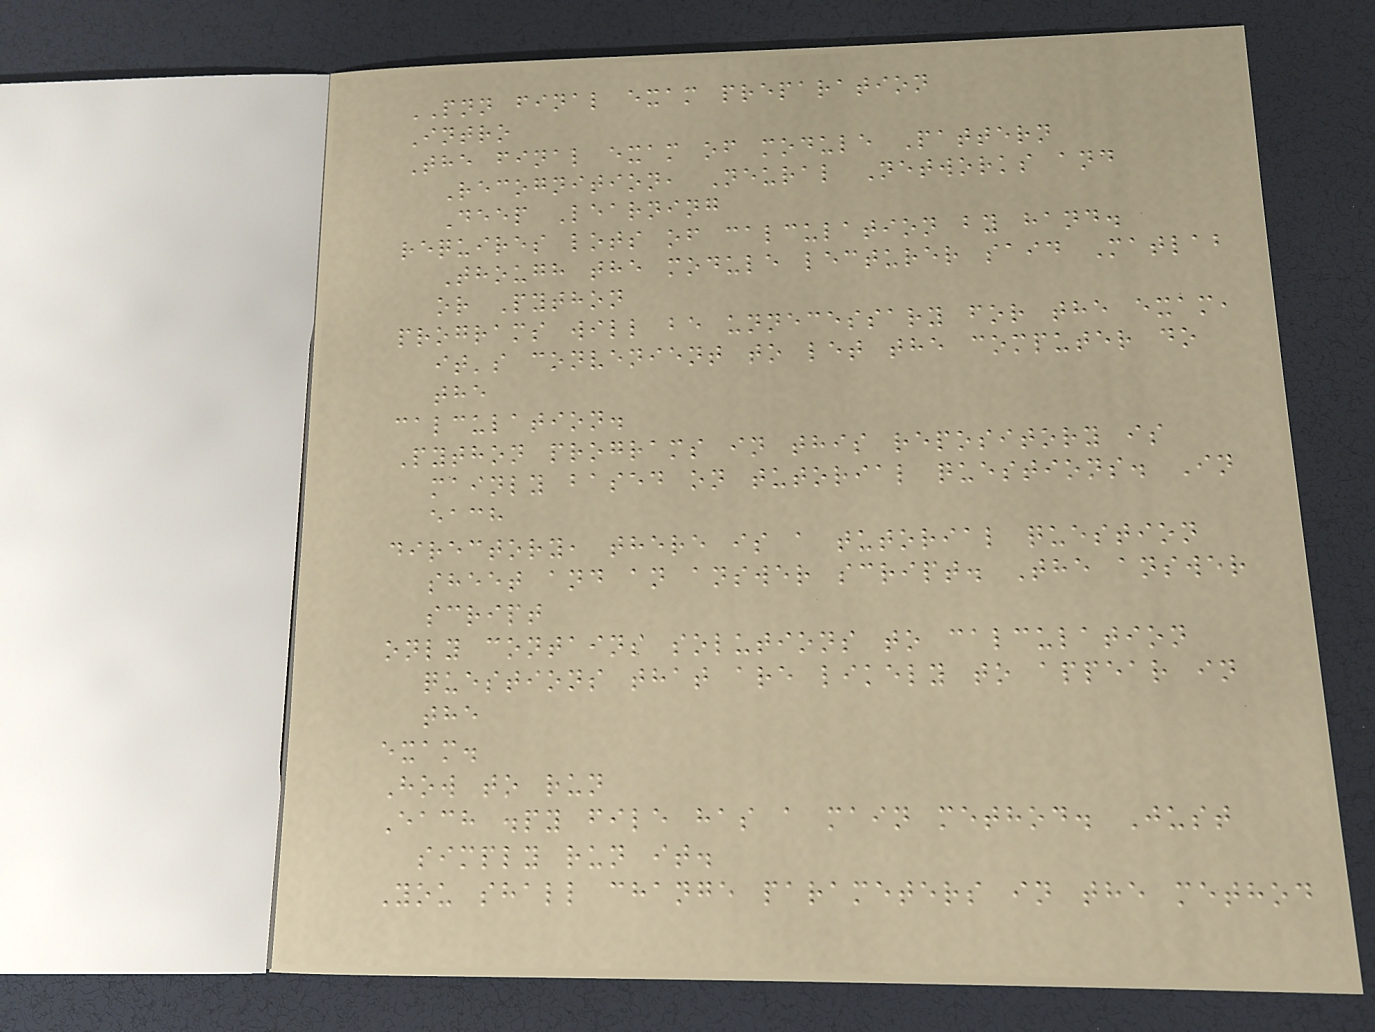PNN final exam preparation
Intro
The final exam of module Pattern
Recognition, Neural Networks and
Deep Learning
requires lots of calculation by hand.
Though the module lecturer said Matlab
or Python
programs will be unnecessary for the exam,
it's convenient to let the computer do
the
calculation.
Python programs in this repository is
mainly based on tutorial questions. In
each
directory, there is a tutorial question
sheet and an answer script. The answer
script
only contains solutions to calculation
questions that are likely to appear in
the
exam.
How to run
Each .py file has a main method. Just
simply run it.
You shall change parameters in the method
